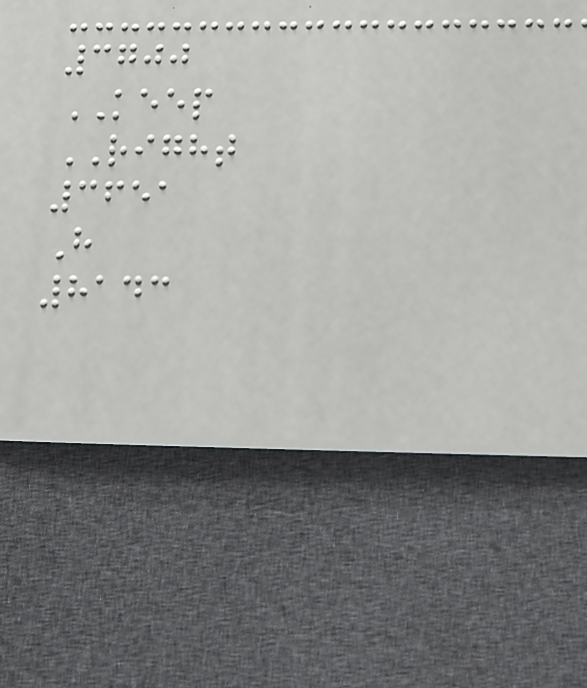3700
KEEP
RIGHT
3651
H
8143
